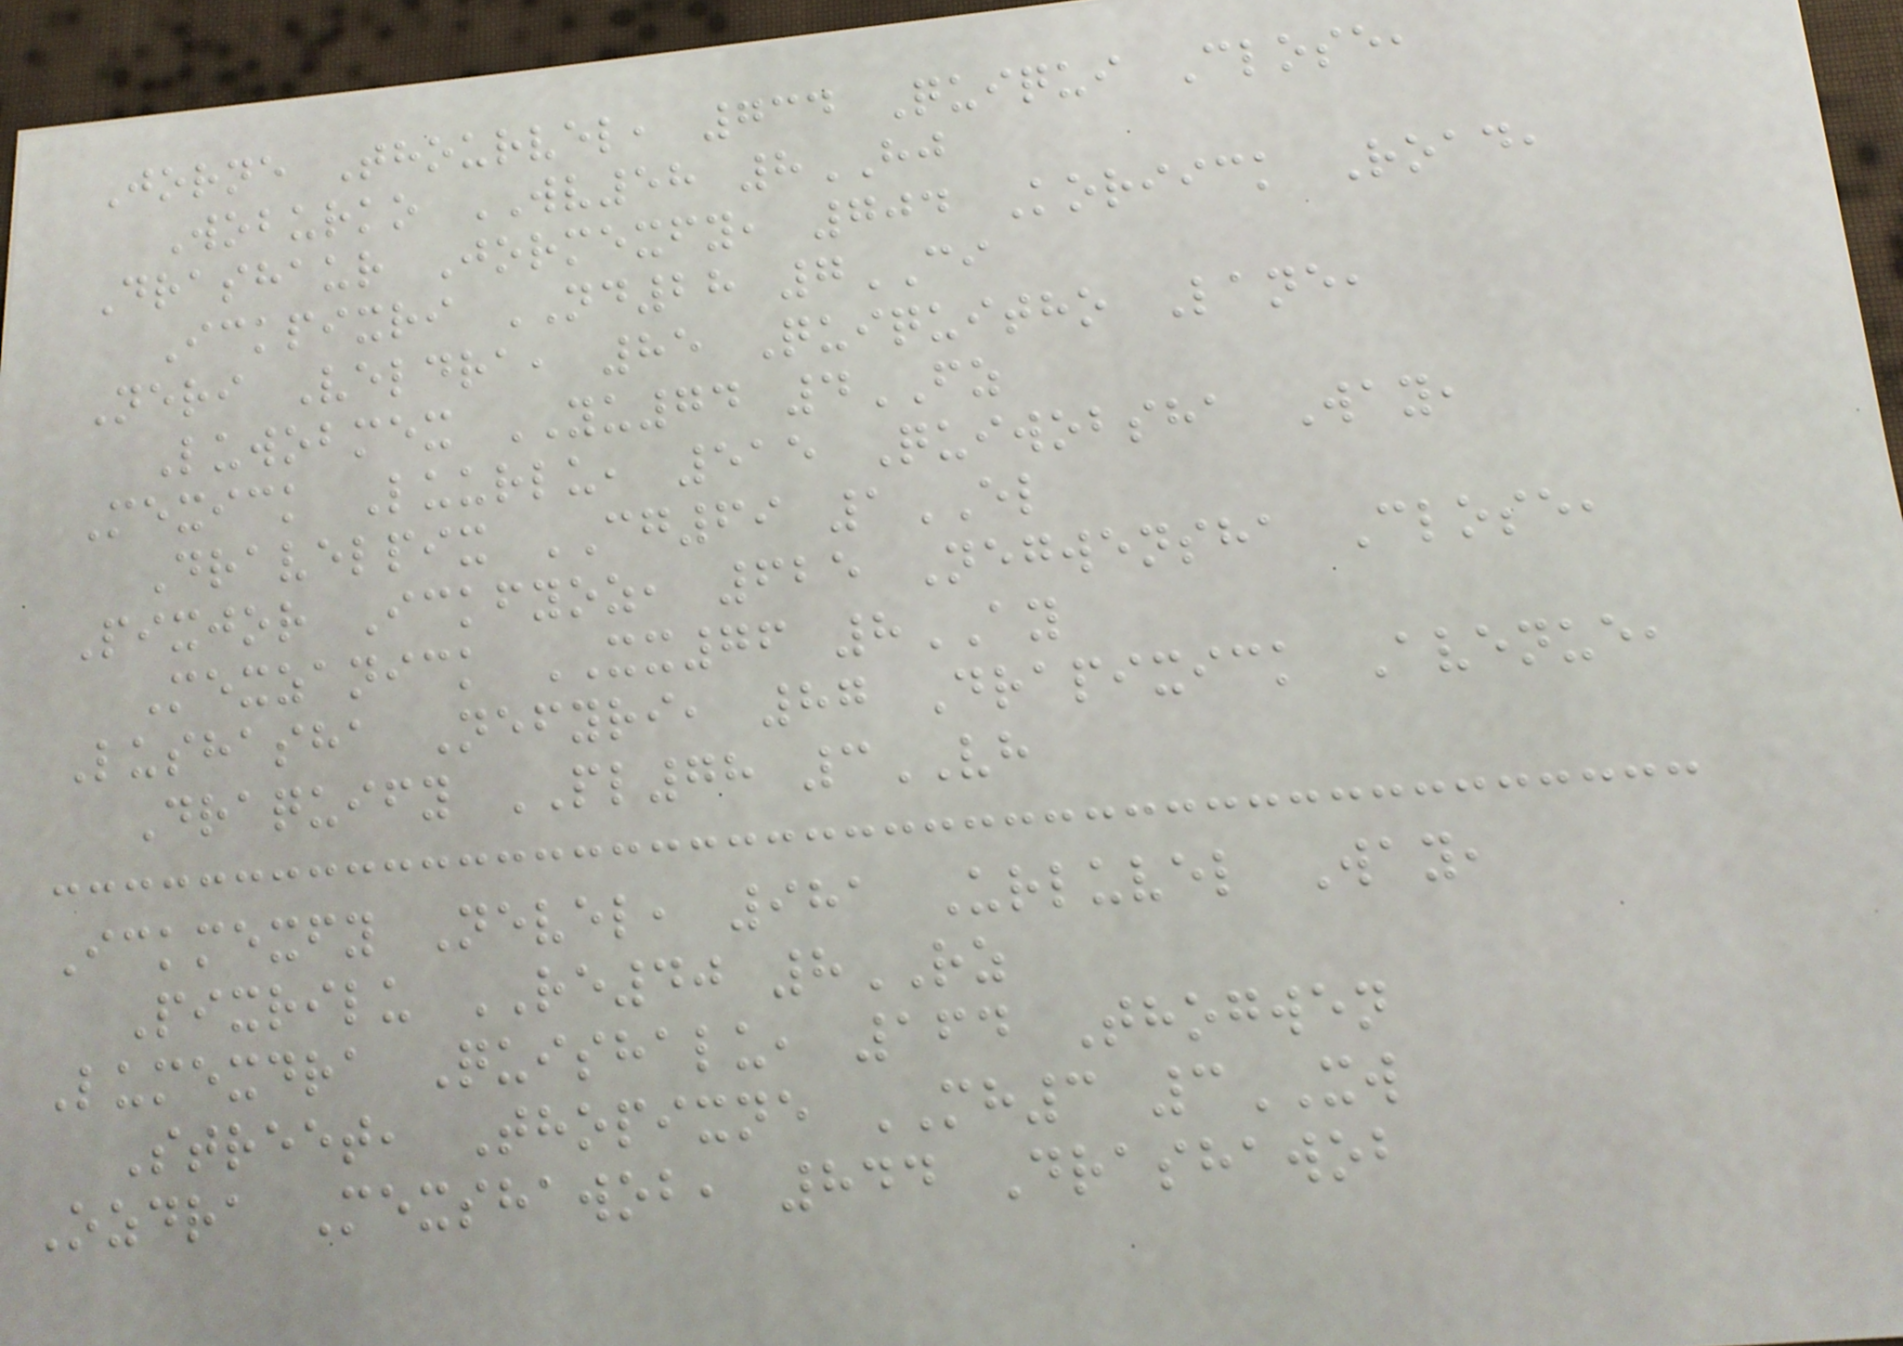Jorne Thourvel, 734 Quiqui Close,
Woburko WV58 8HJ
Drashaur Jormexfy, 704 Koriick Road,
Ickpixri ND28 7CI
Neri Veldra, 85 Quiquitho Lane,
Luwobmex YU74 4FZ
Mexick Luurlu, 515 Quiwobsha Way,
Dravelpix CG69 1EL
Pixjor Ickfyoz, 625 Negwensha Close,
Mexzanick XX76 8AY
Lushasha Nefyri, 87 Drapixick Avenue,
Draquify PL78 3VH
Ickmexfy Nevel, 981 Urluvel Way,
Pixrilu RE40 8RZ
Lumexdra Quishalu, 164 Thogwen
Street, Thopixne MH3 3XW
Ozdra Mexshawob, 844 Drashawob
